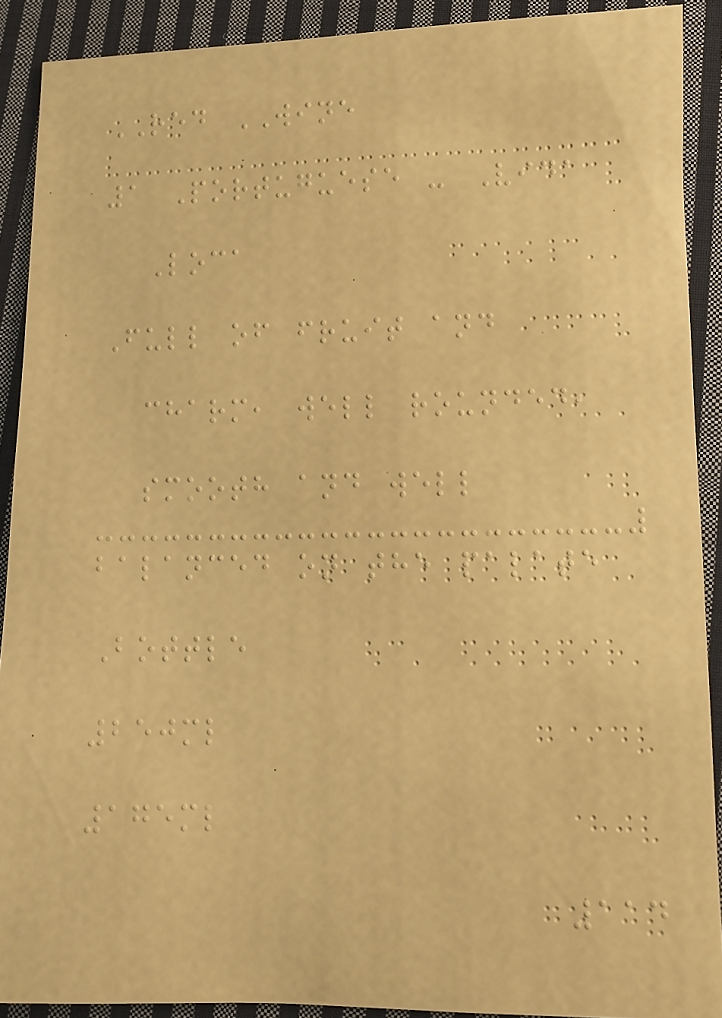RED WINE
1 Portuguese - Vida
Loca
Full of fruit and
charm, well rounded,
smooth and well
balanced on the palate
Bottle
250ml
175ml
114
